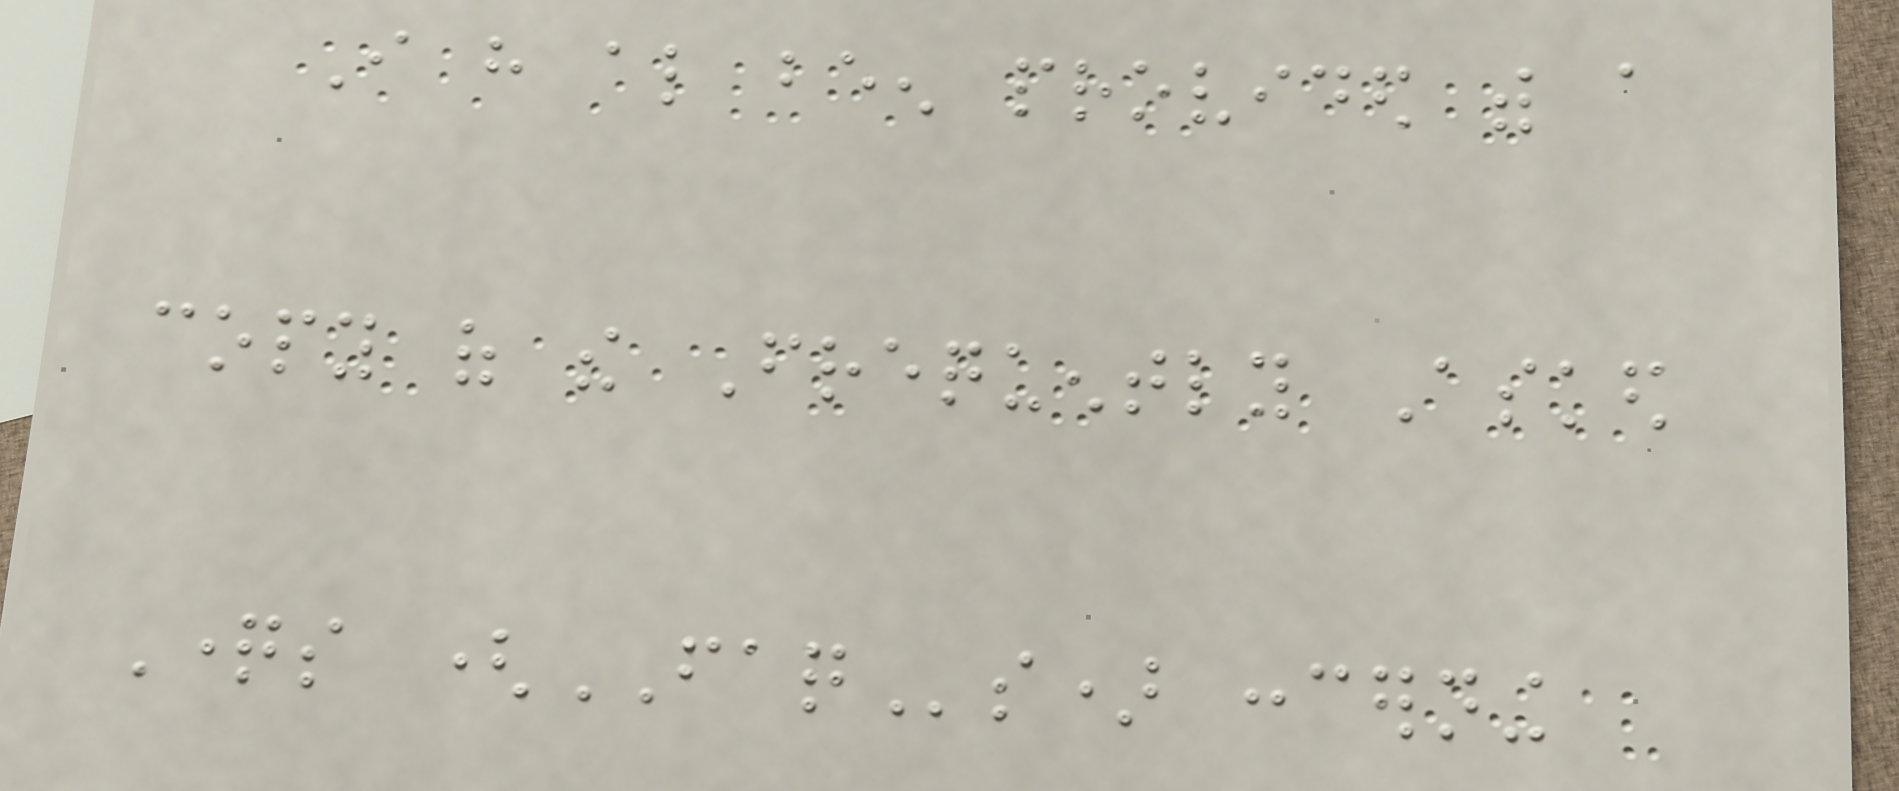I have also been provided with a
copy of the Frequently Asked
Questions (FAQs) concerning
